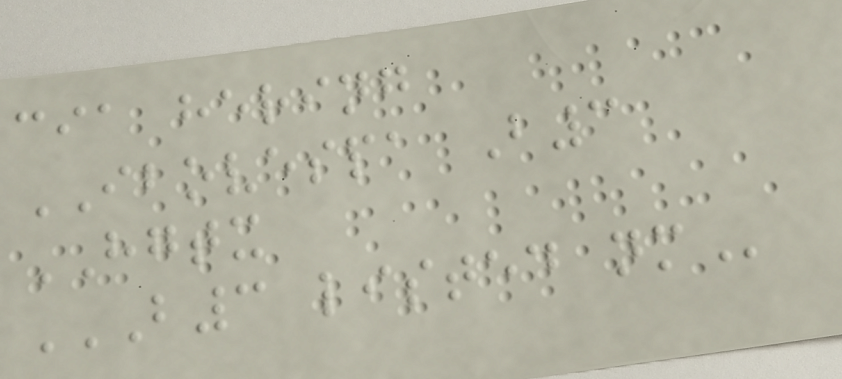cia hering
IBOVESPA B3
HGTX
B3 LISTED NM
